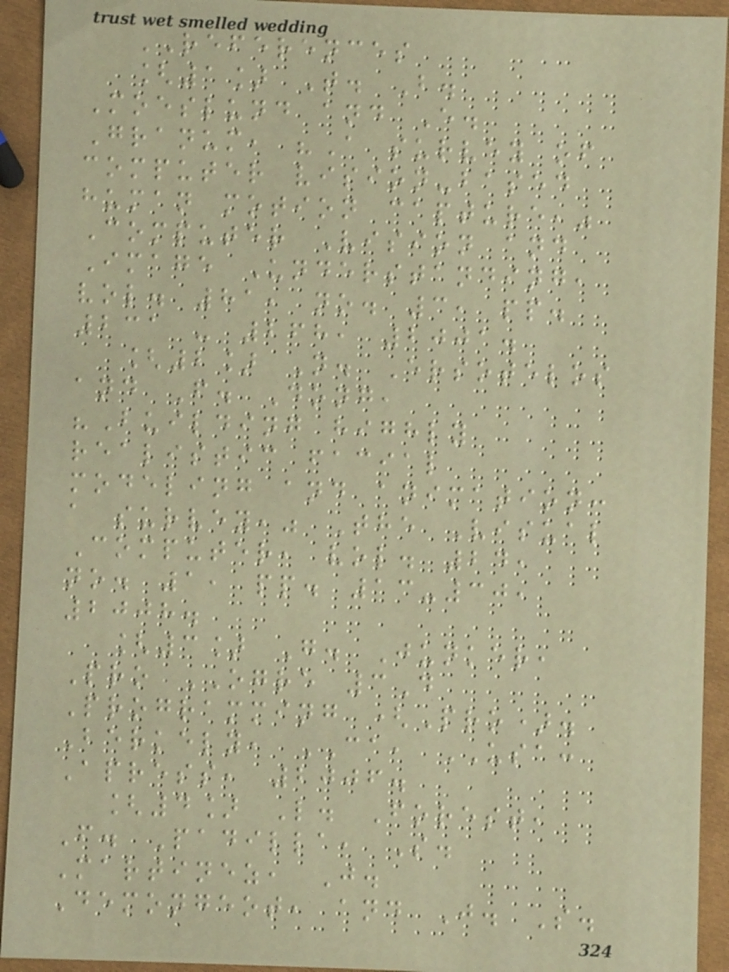REFERENCES
[1] T. B.
Moeslund and E.
Granum, "A survey of
computer vision-based
human motion capture,"
Computer Vision and
Image Understanding,
vol. 81, no. 3, pp.
231 - 268, 2001.
[2] N. Ersotelos
and F. Dong,
"Building highly
realistic facial
modeling and animation:
a survey," The Visual
Computer, vol. 24,
no. 1, pp. 13-30,
2008.
[3] G. Junker,
Pro OGRE 3D
Programming (Pro).
Berkely, CA, USA:
Apress, 2006.
[4] L. Forest,
F. Padilla, S.
Martinez, J.
Demongeot, and J. S.
